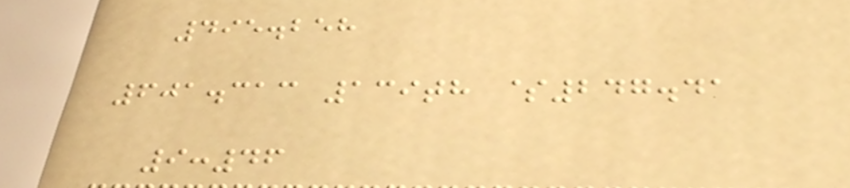495.258
601.313 139th $247.41
9:46
